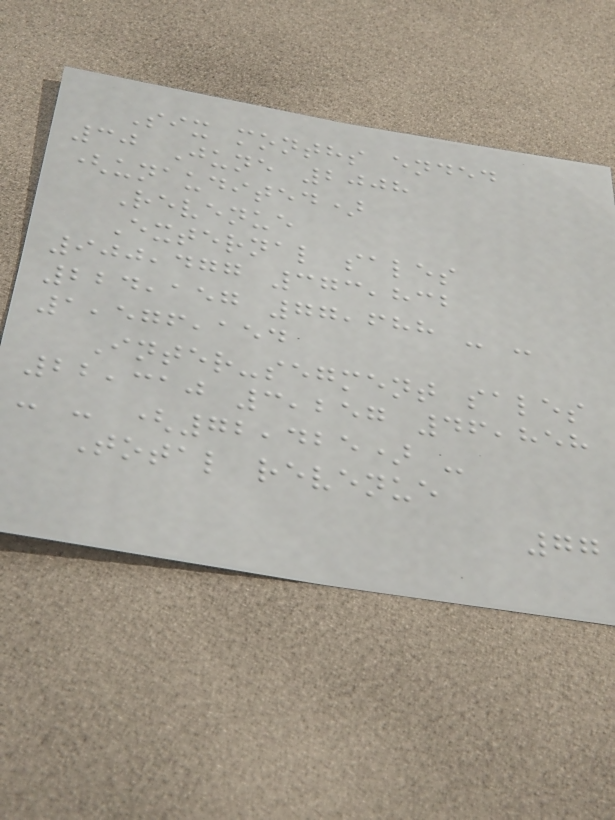Six months ended
30 June 2008
(unaudited)
Revenue
External sales
900,477 373,832
224,157 77,688 - -
1,576,154
Inter-segment sales
22,310 3,257 46,858
- - (72,425) -
Total revenue
77
